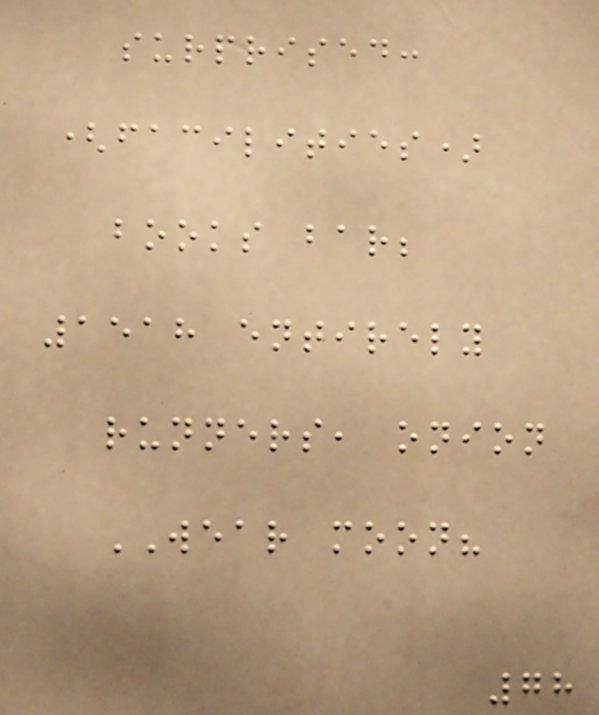surprised:
(facilities)
books bar;
1518 entirely
runners, onion
WEAR moon?
78
